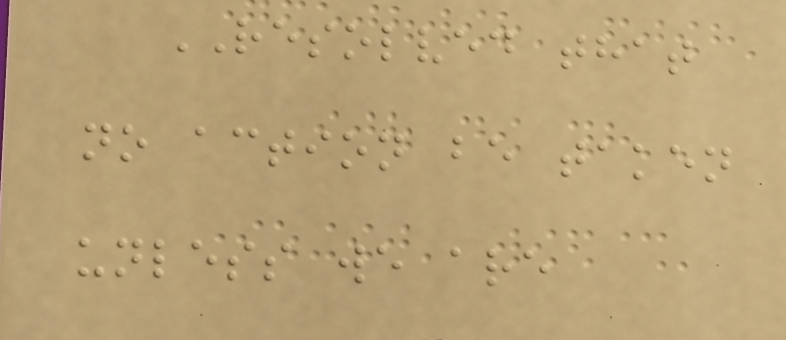RESOLVED that
no action be taken
unless we are
